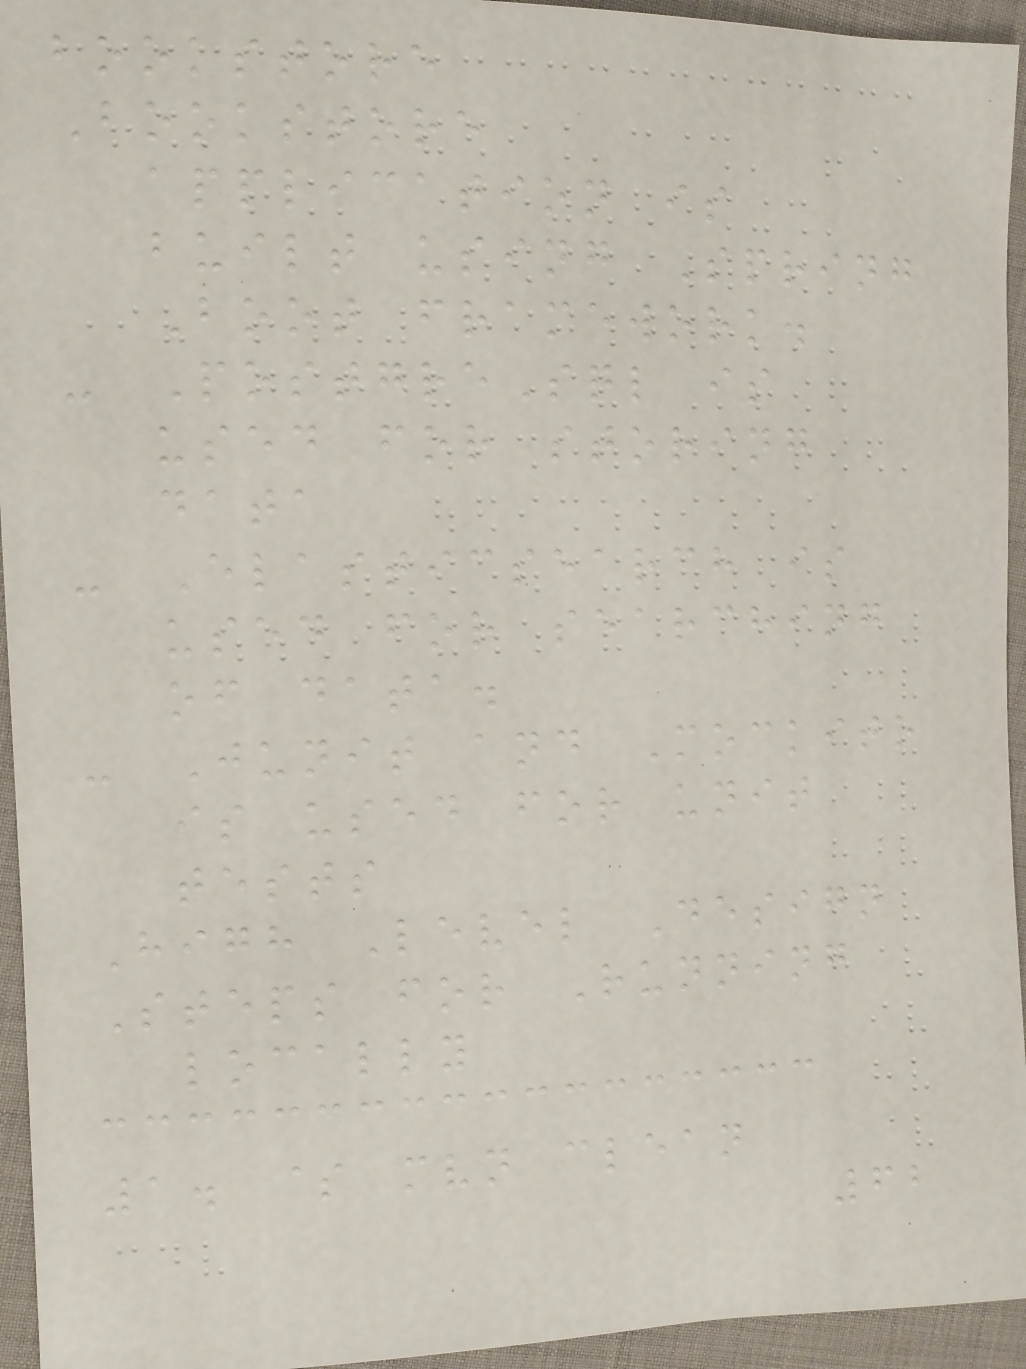bookstore
Bookstore
application is
built using Spring
Boot framework.
- PostgreSql is
used for storing
data
- Elasticsearch is
used for searching
of data.
- Junit and Mockito
is used for unit
tests
High Level Design
Steps for Running
locally
1. $ mvn clean
62
